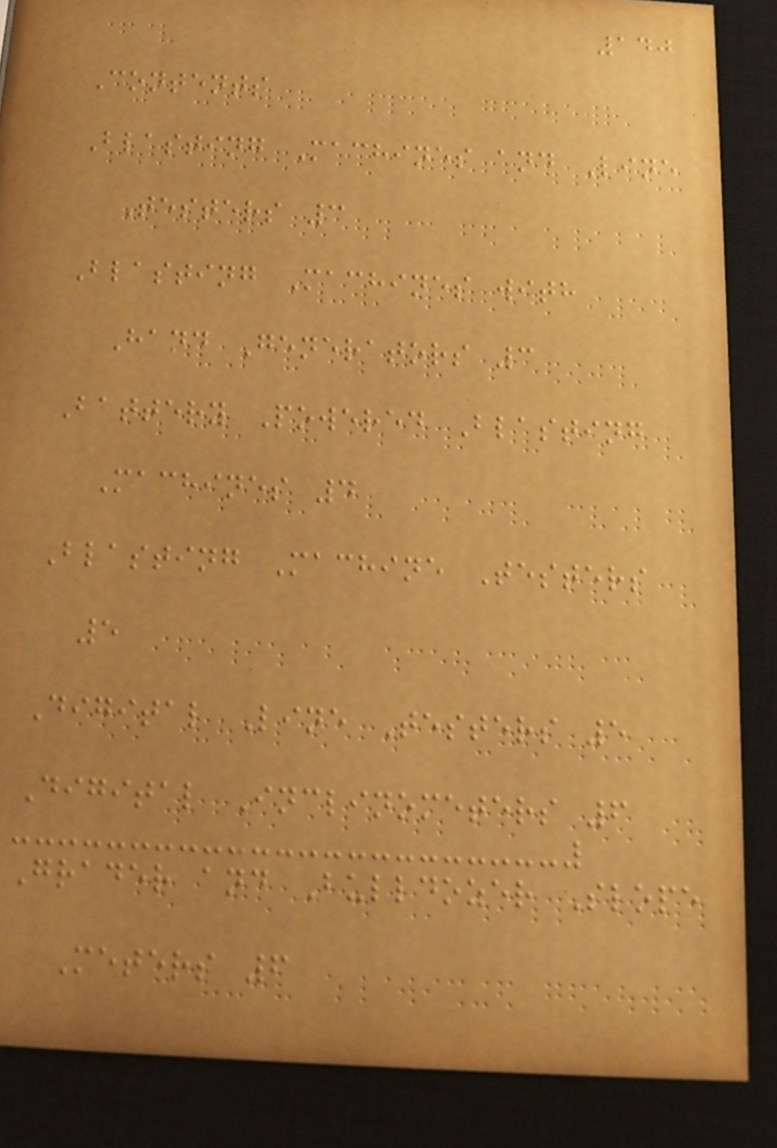140
Contents
Blasting Machines and Line
Testers 3
Blasting Machines with
Hand Generators 3
Battery Powered Blasting
Machines 4
Blasting Machine Testers
5
Digital Line Testers 5
Digital Inclinometers 6
Grader and Bulldozer Slope
Meters 6
